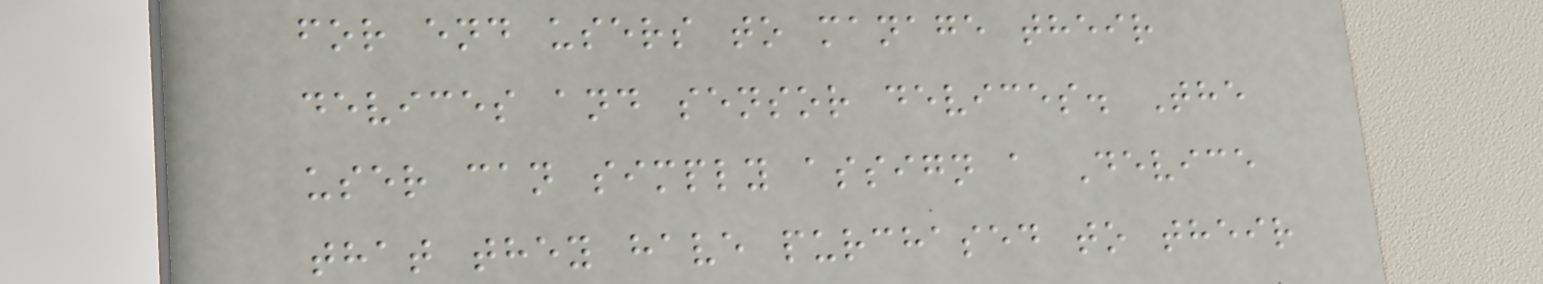for end users to manage their
devices and sensor devices. The
user can simply assign a Device
that they have purchased to their
